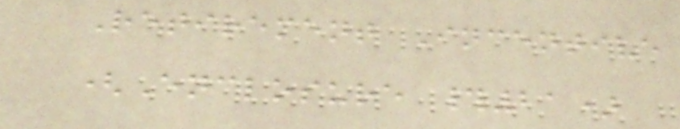Retirement Incentive
(Enclosure #21)
